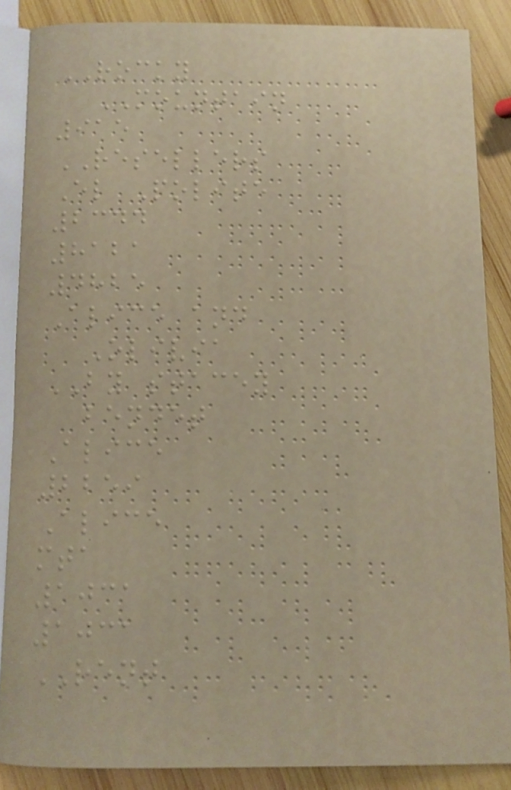ROCKY
MOUNTAIN
915
RESELLERS
El Polite
2344
8121
4825
Alice and
Olivia
BY stacey
bendet
Alice
2259
Alice
mta
1031
1031
RENT
